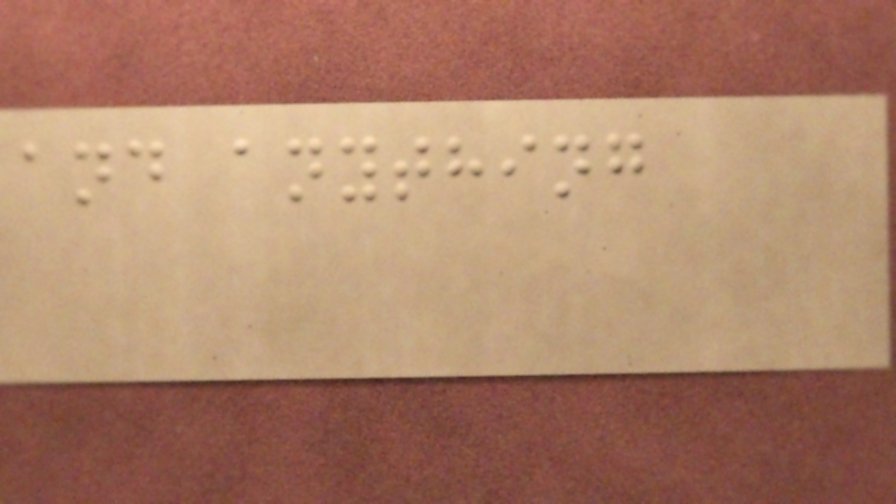and anything
